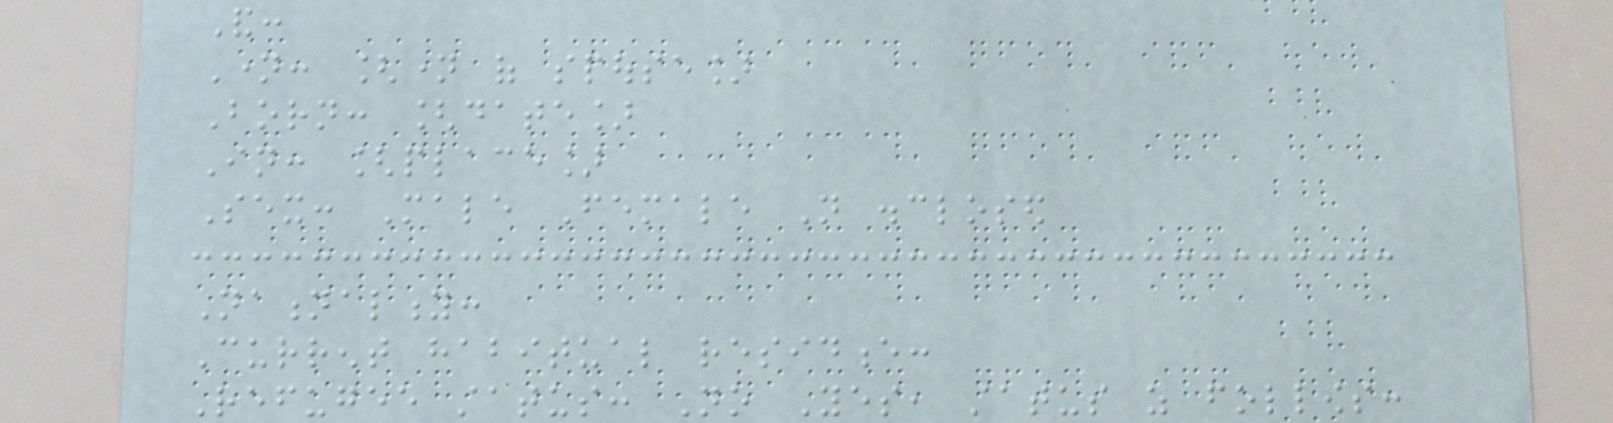And:
Name: [name of spouse]
Born: [date]
In: [place]
Sex: Male Female Not disclosed
Nationality:
Current habitual residence:
Refugee status: No Yes, status as follows:
